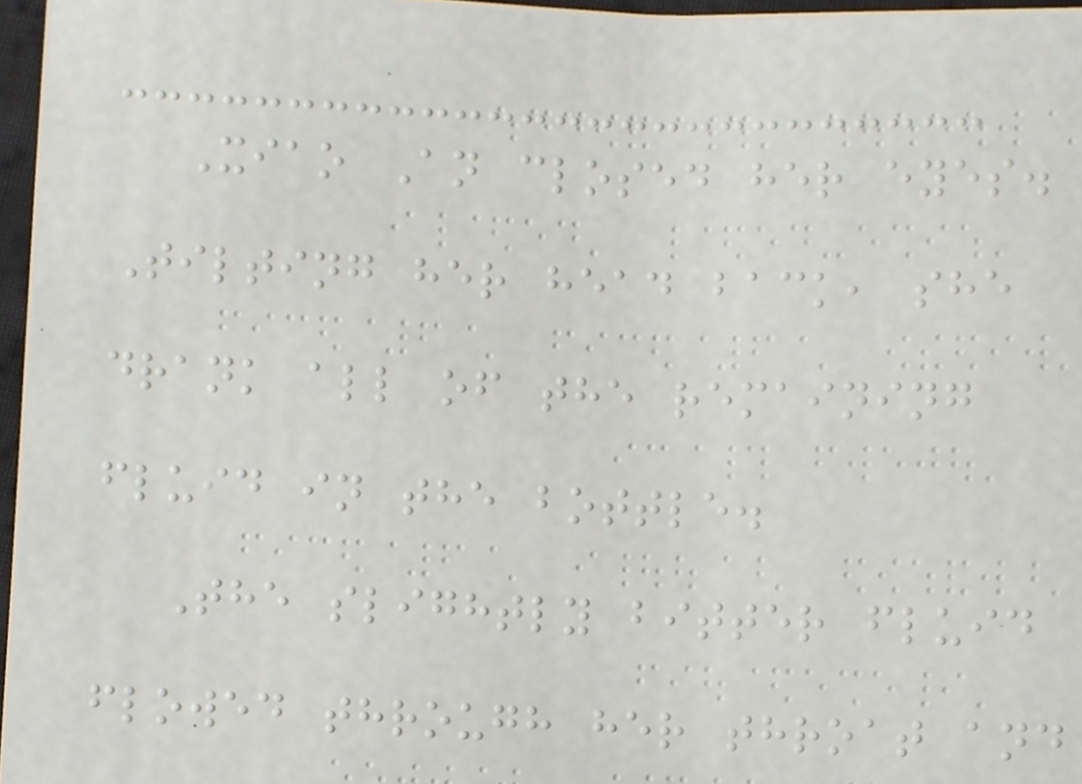Xiao An closed her eyes.
Tilting her head back, she
drank all of the remaining
fluid in the bottle.
The slightly bitter fluid
flowed through her throat and
